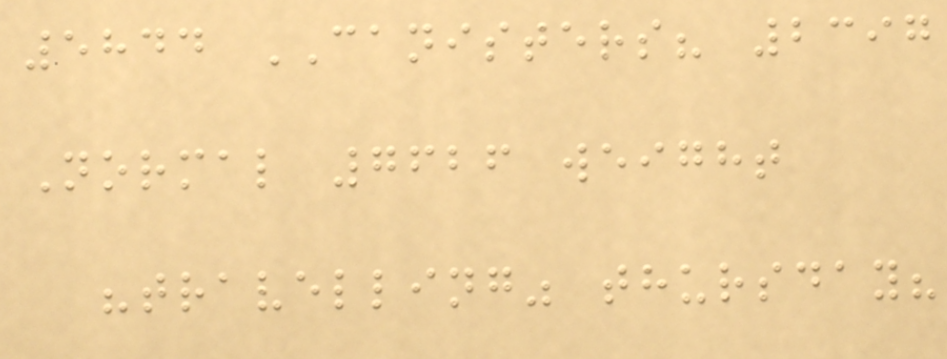5844 CANISTERS? 2397
Normal 7626 weight
"travelling" thursday?
